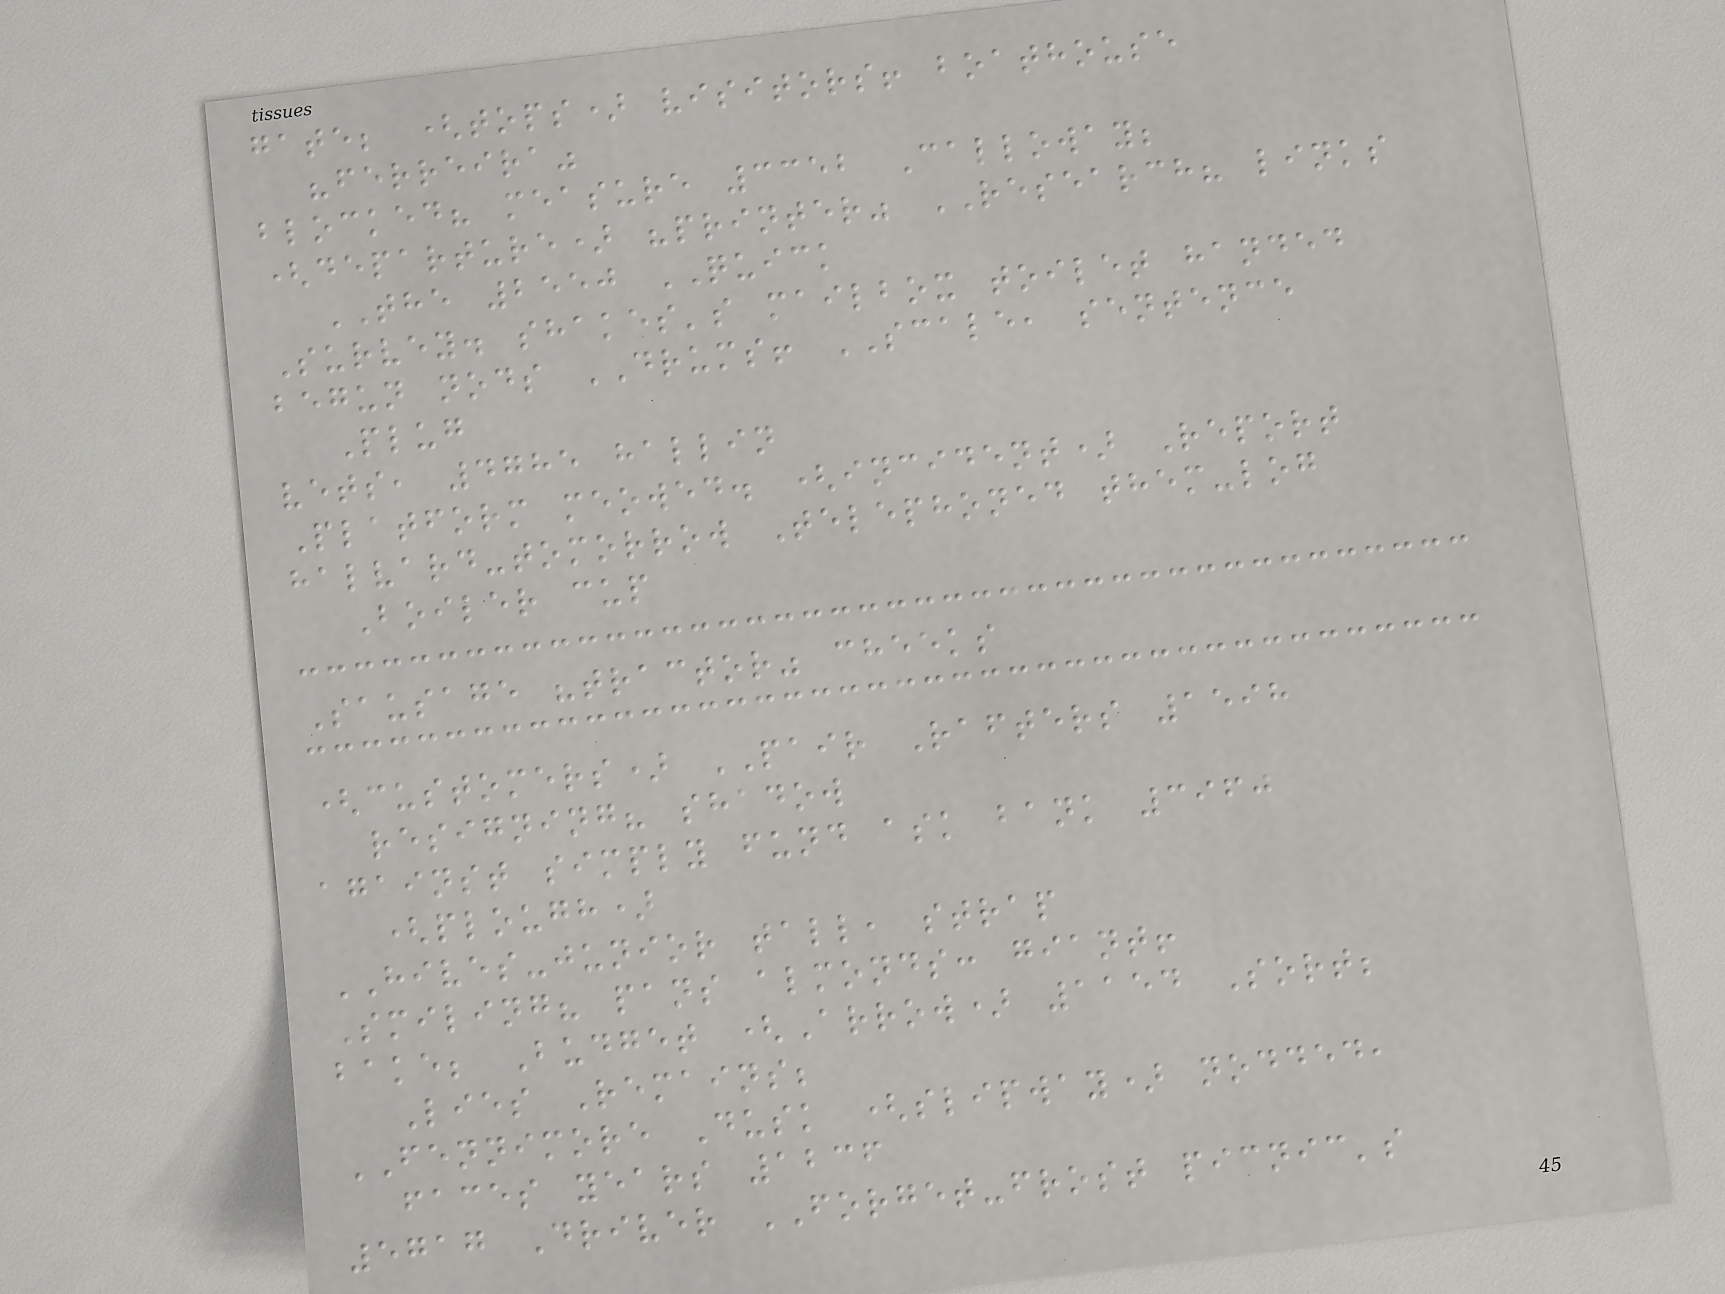gate; (tops) visitors! boathouse
"ferreira"
blocked? measure 3352 Calloway;
(departure) "printer" RESEARCH? links
THE 2550 QUICK
Survey. shakes's mailbox toilet handed
begun nods DRUMS! SCALE, sentence
Plug
vets, 4785 hallin
Platform meowed. (incident) Report
halvard-tomorrow Telephoned them-log
Boiler cup
Sausage "tractor" cheeks
(customers) PAIR Rafters 1598
resigning? shadow
against simply fund ask bank 3960
(plough)
HIVES-junior tall, strap
Smiling? pans almonds: giant!
bake; Budget (Arrow) 1154 Sort;
Lies Remains;
FENNIMORE Dusk (slipway) nodded,
faces years 1236
5717 Driver FORGET-frost picnic's
